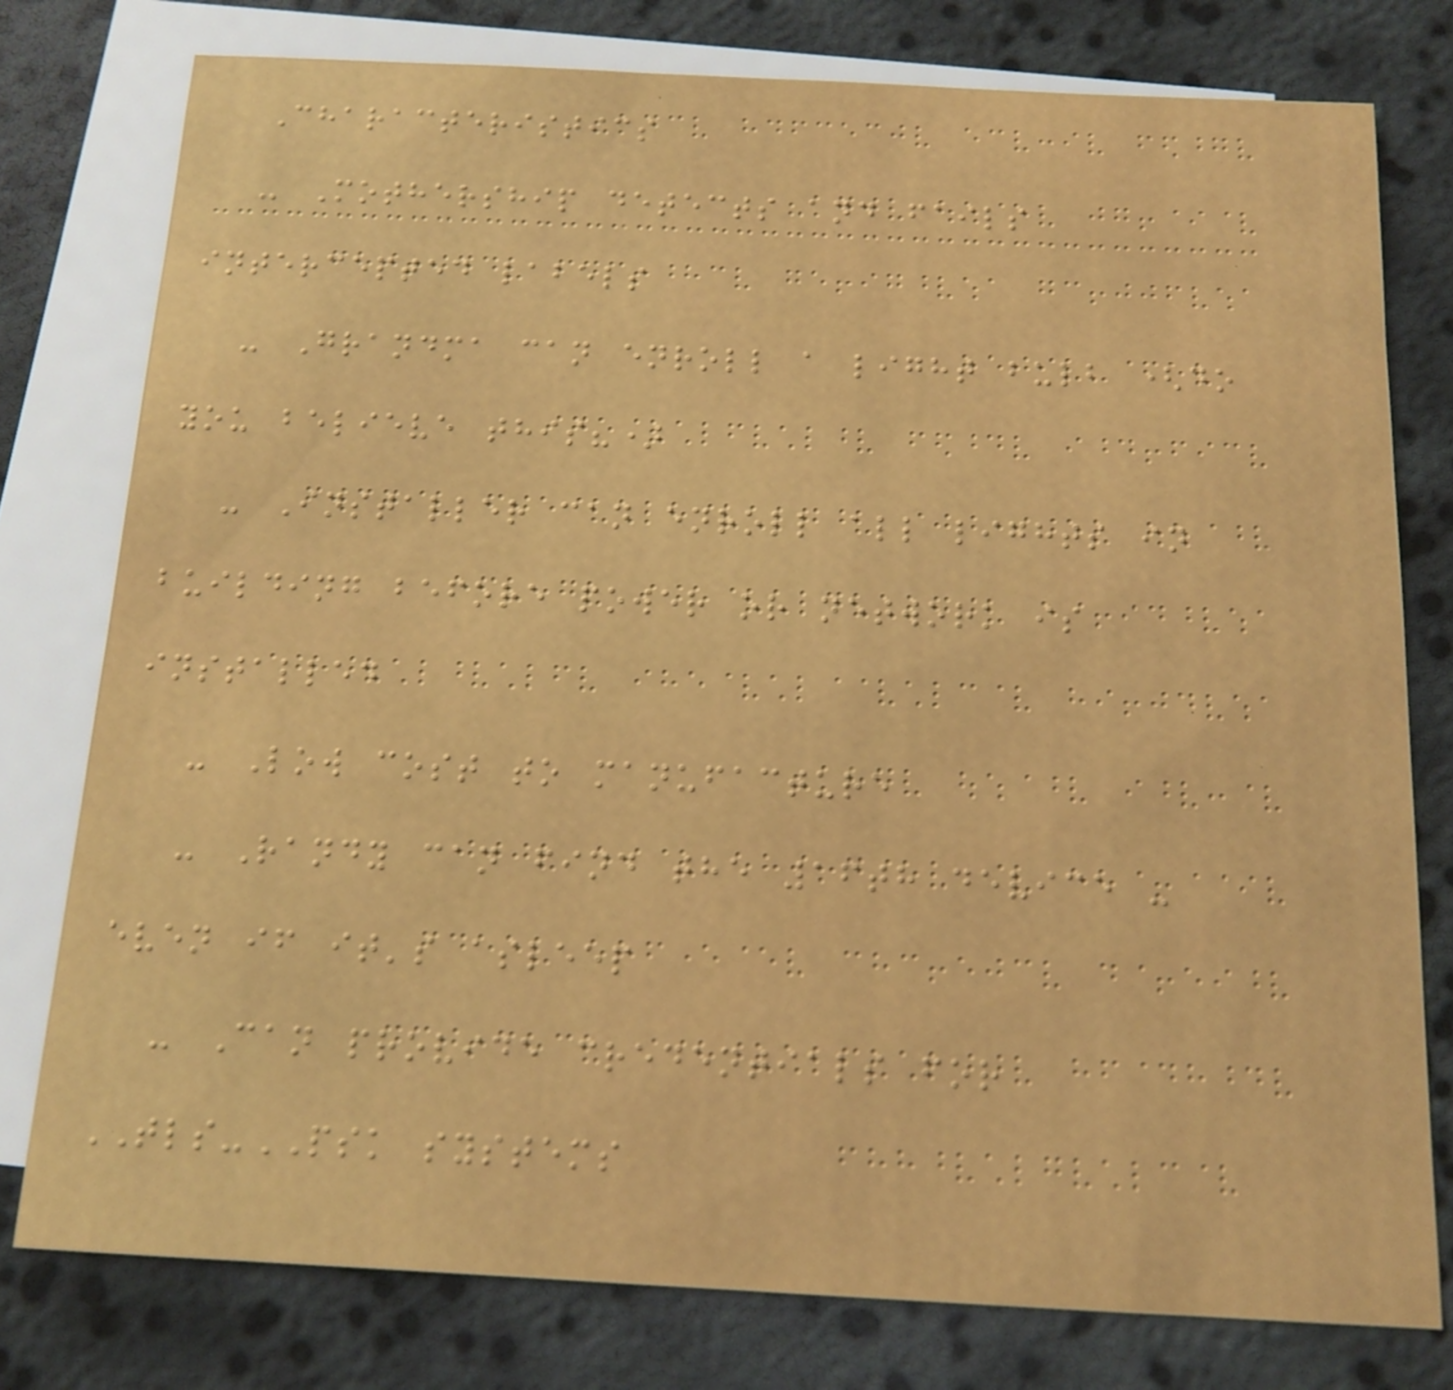Characteristics
- Mothership detects and fails
intercepted labels
- Grandma can enroll a light bulb (do
you believe this?)
- Installer can enroll all lights in
building before power or network is
installed
- Low cost to manufacture
- Randy can find the 16th device -
even if it's asleep
- Can provide credentials for
TLS-PSK systems
